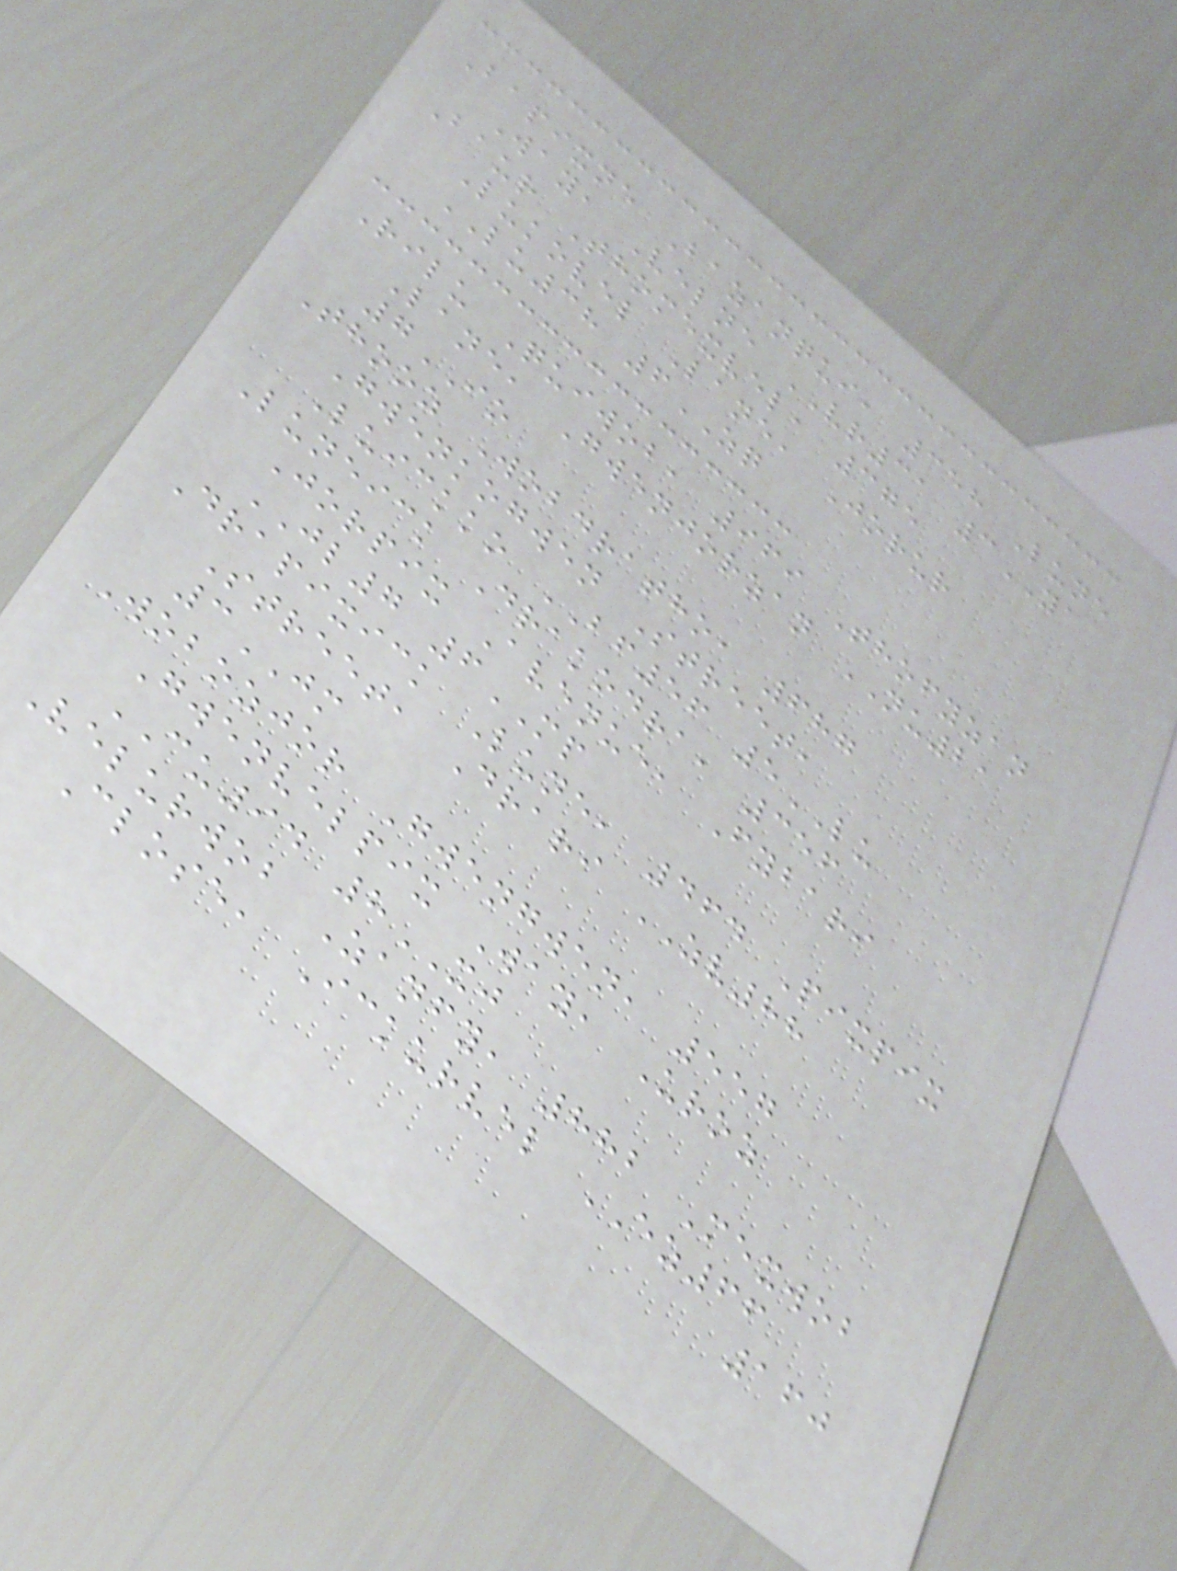Bapixne Bazanqui, 358 Lune
Way, Velne VR31 3YA
Baur Thomexvel, 375
Lukovel Lane, Jorur
LU38 6ZQ
Rilu Quiwob, 969 Thofyzan
Lane, Gwenjorzan NU21
7IO
Thooz Wobdratho, 687
Gwenkogwen Street,
Luickko BF56 5LU
Luneick Drakodra, 356
Jorpix Avenue, Fybari
JL7 6MP
Drapixick Lune, 464 Pixpix
Street, Drari ZV88
3JM
Wobozjor Gwengwen, 557
Gwenvelpix Way, Uroz
CU94 8XJ
Velurwob Zanfy, 882 Mexwob
Close, Ickurvel EZ66
160
